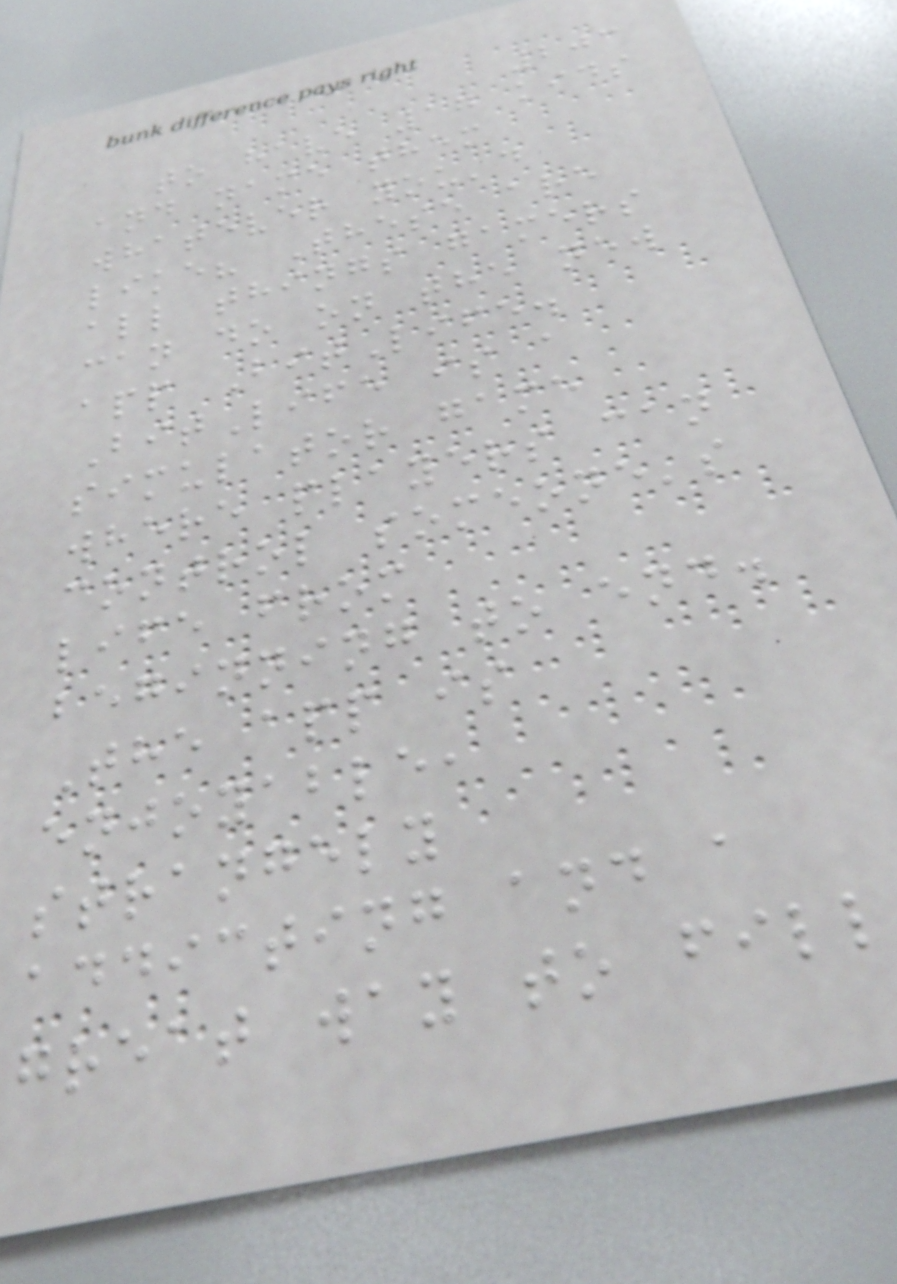203
to have 17 kids
and name them
whatever you'd
like? These are
all things gamers
can do on the new
app BitLife.
BitLife is a
simulator game
where players can
control someone's
life from
beginning to end.
The app is
enjoyable,
strangely
addicting and a
great way to fill
